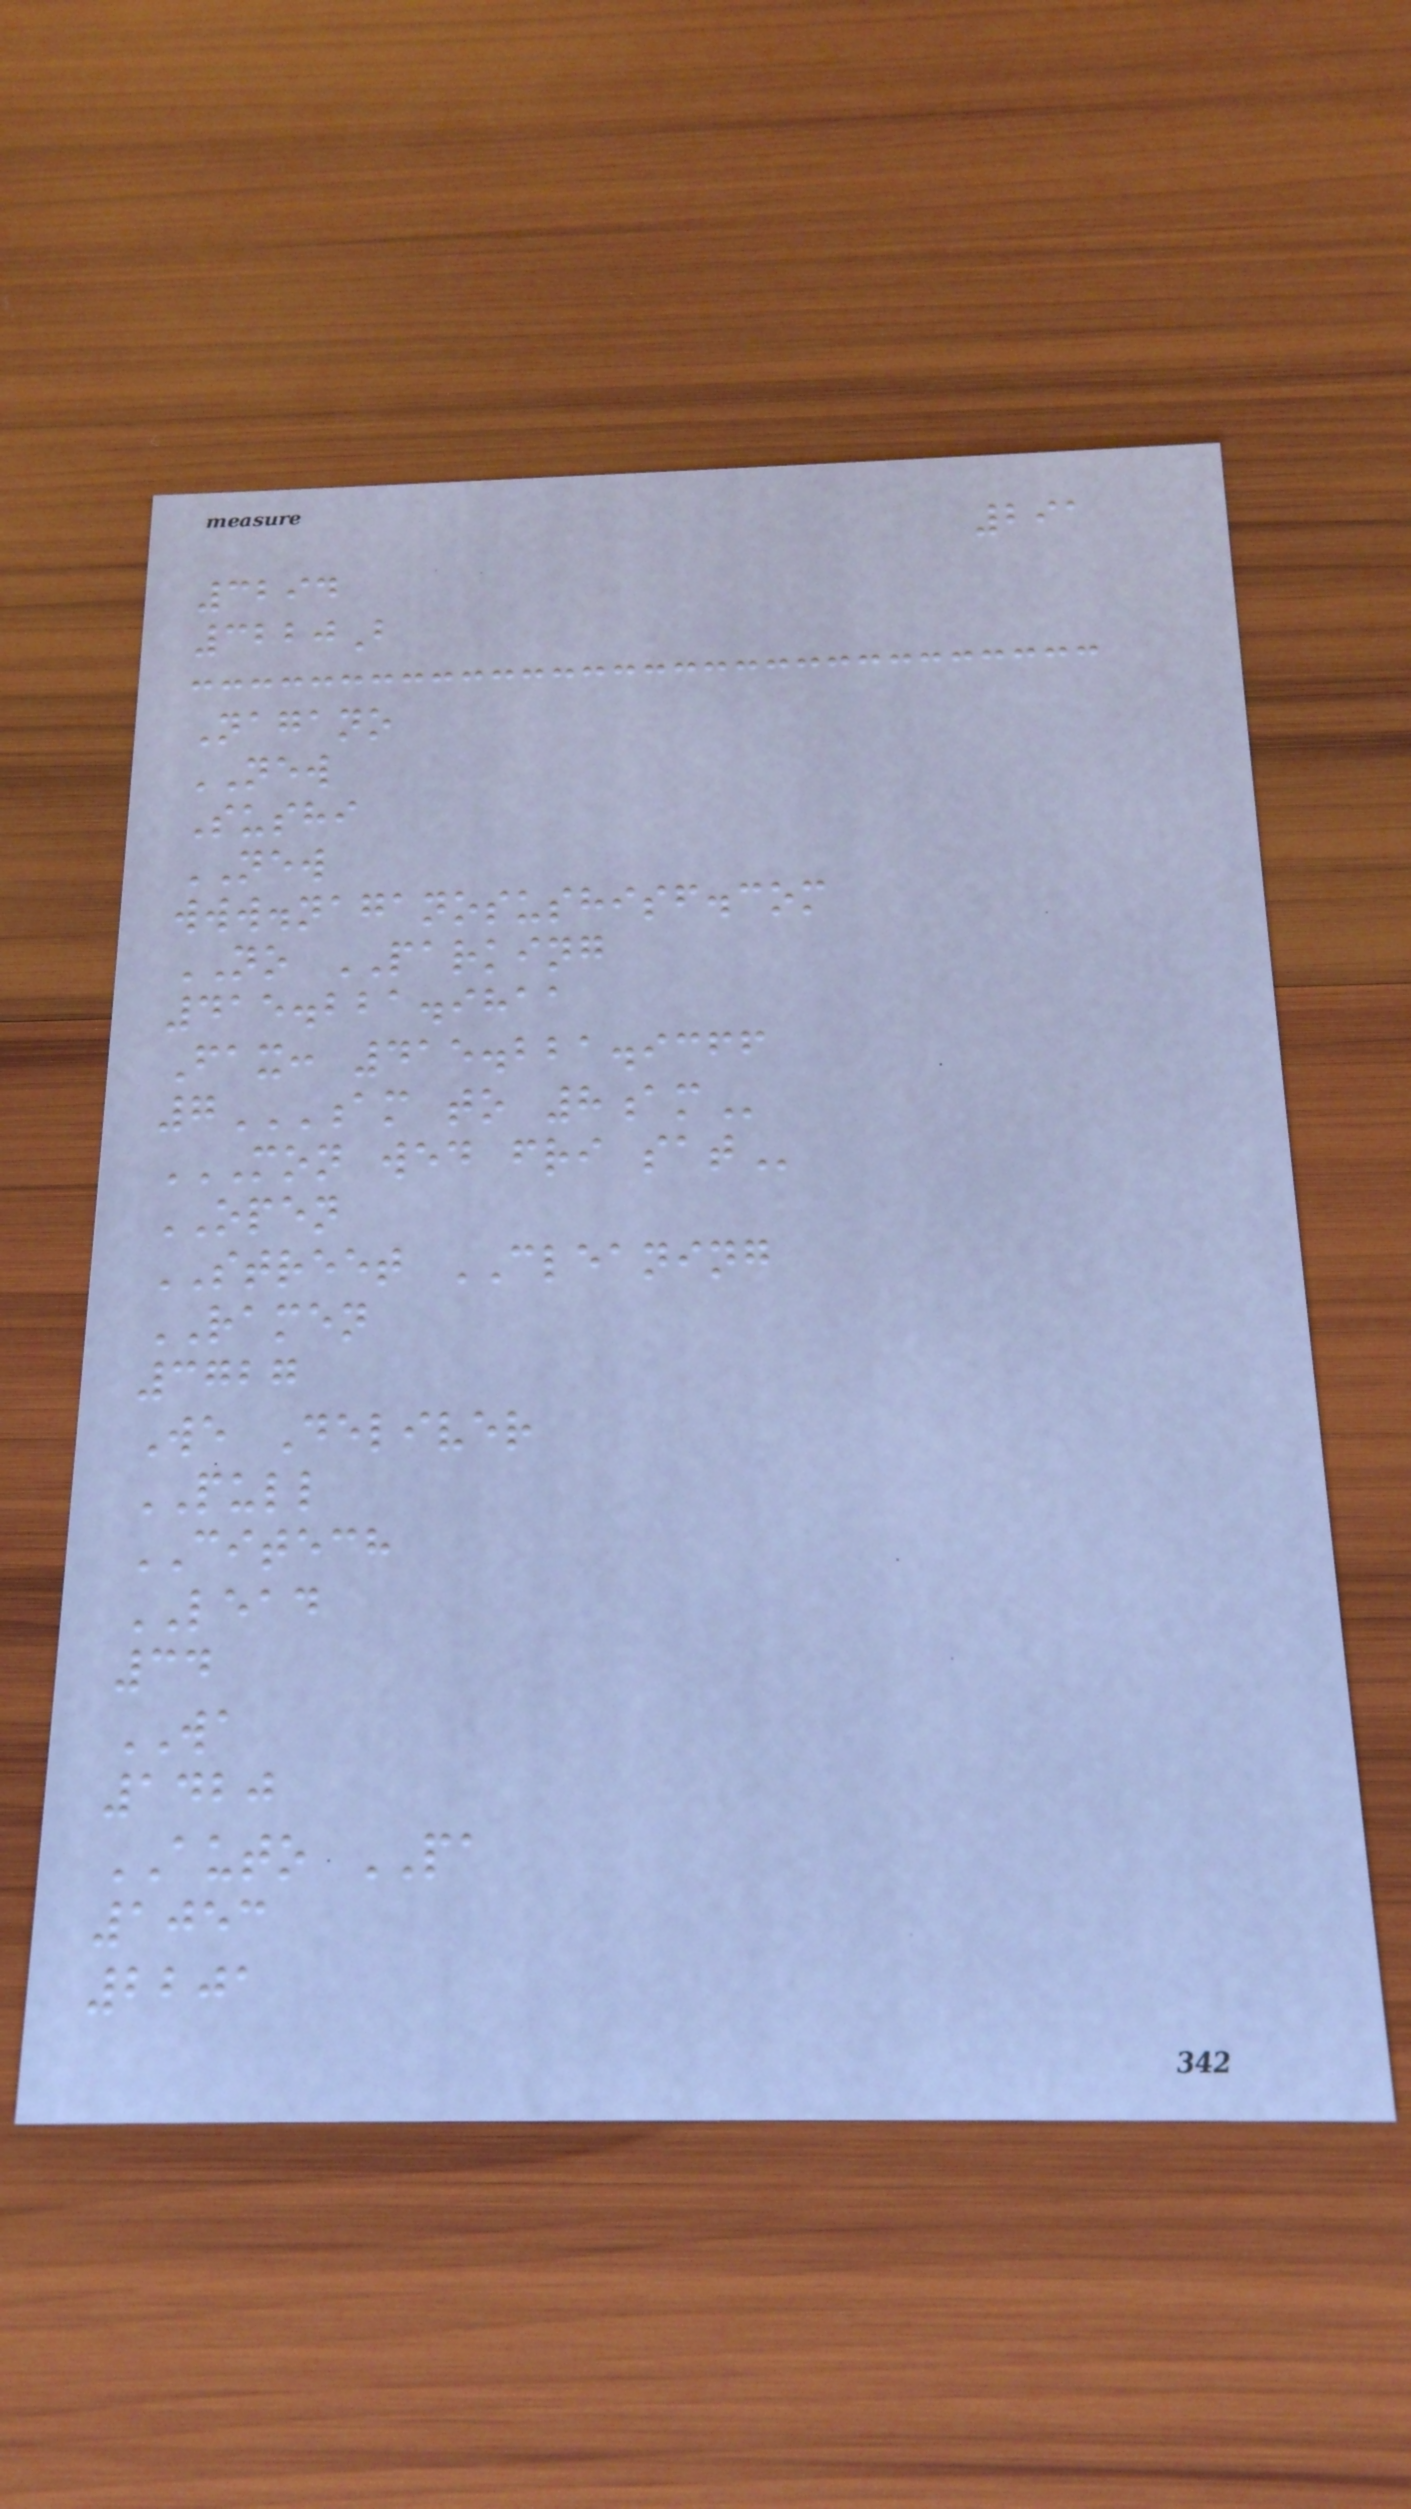291
3294
3220B
Nagano
NEW
Sushi
NEW
www.naganosushisf.com
NO PARKING
415.221.9811
Fax: 415.221.9366
7AM TO 8AM
MON WED FRI SAT
OPEN
STREET CLEANING
RAMEN
3727
We Deliver
PULL
CITECH
LEAD
34
WA
1420
AUTO PA
1053
2201
